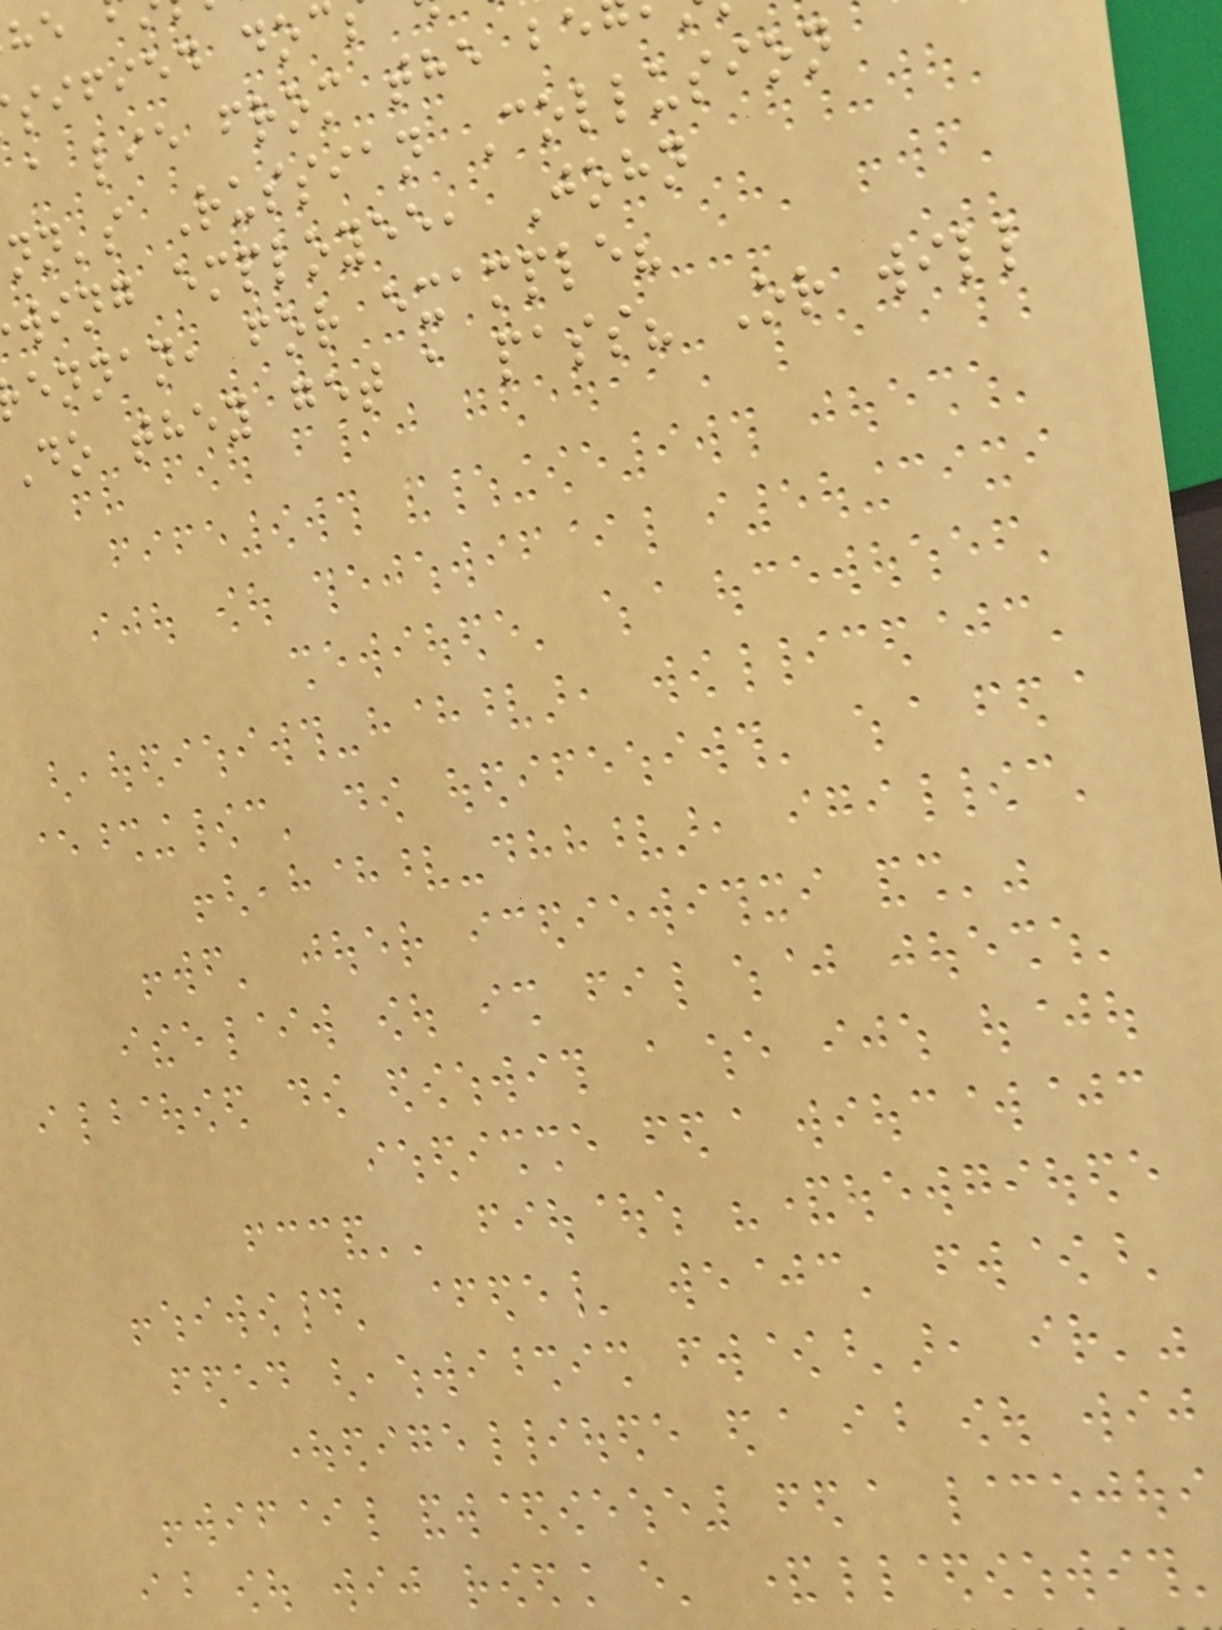sified doc
a lie from the be
nn's Russian Collusion
wing employee, John
ennan, for example?
Do they get a pass? Or will
